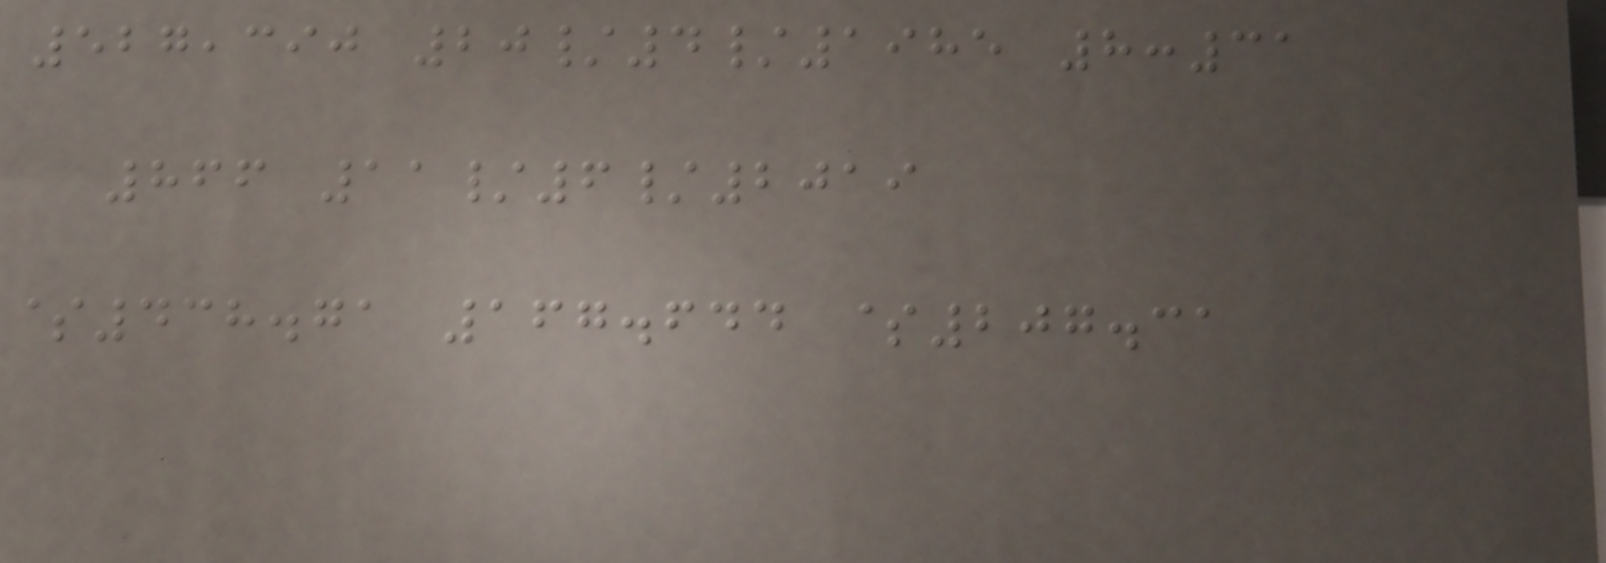527,390 20/4/1985 8:31
866 11/6/2019
$438.71 167.644 $207.31
